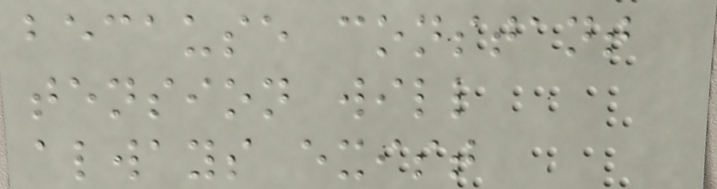because constant
tension will
always exist
